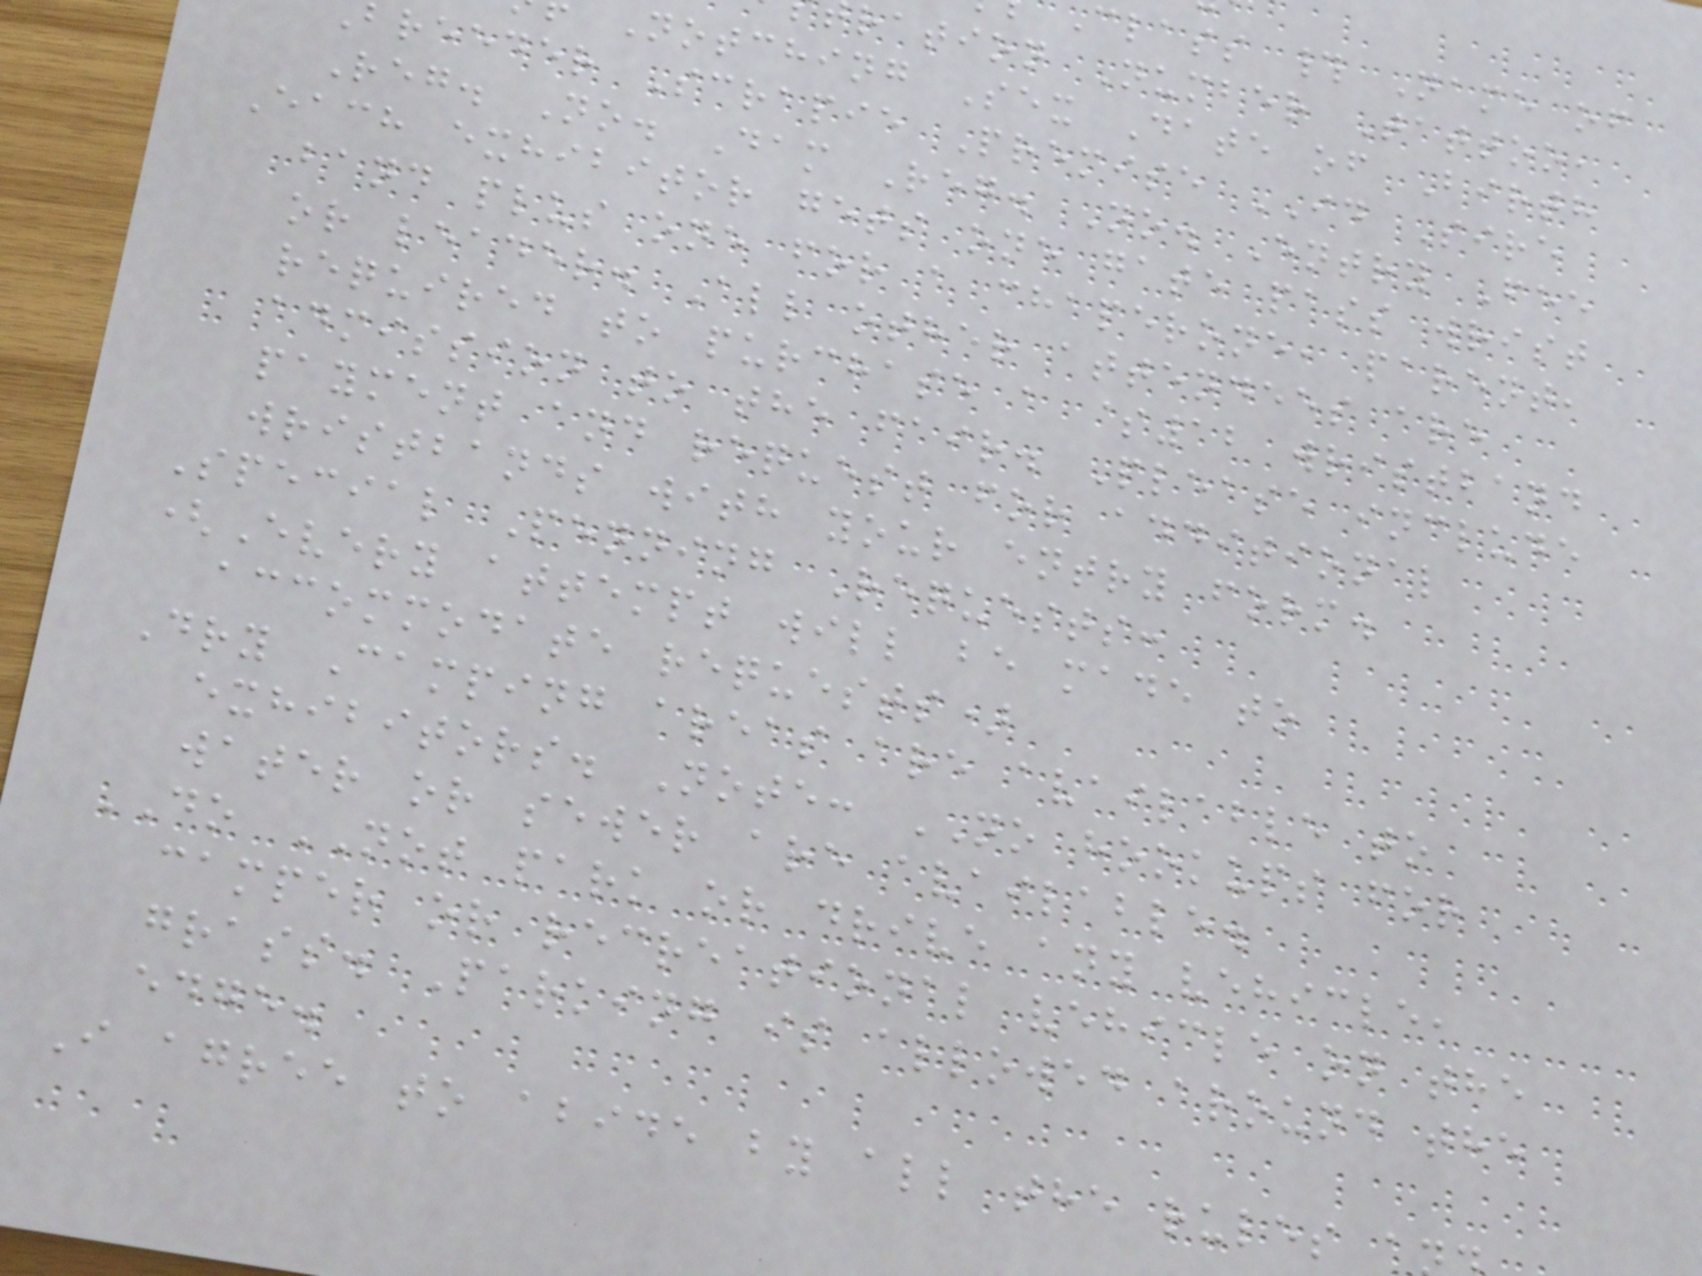class # Name of
ration Number Tattoo,
Notching Sex Date of Birth
breeder Scrapie Premise ID Sire
Reg. No. Dam Reg. No. Entry Fee
Each exhibitor gets one gate pass wrist
band plus one for a chaperone, parent,
or leader. All other attendees are
required to purchase a $12 wristband
admission to the fair. Please include
payment and request for additional
wristbands with your entry form.
Special Penning Requests:
(Every attempt will be made to
accommodate requests)
Dry Camping areas are available to
exhibitors. Note: NO hookups for
water or sewer are available.
DO NOT park or drive any vehicle,
camper or recreational vehicle on the
grass. Parking is allowed around the
edge.
I agree to abide by all the rules a
